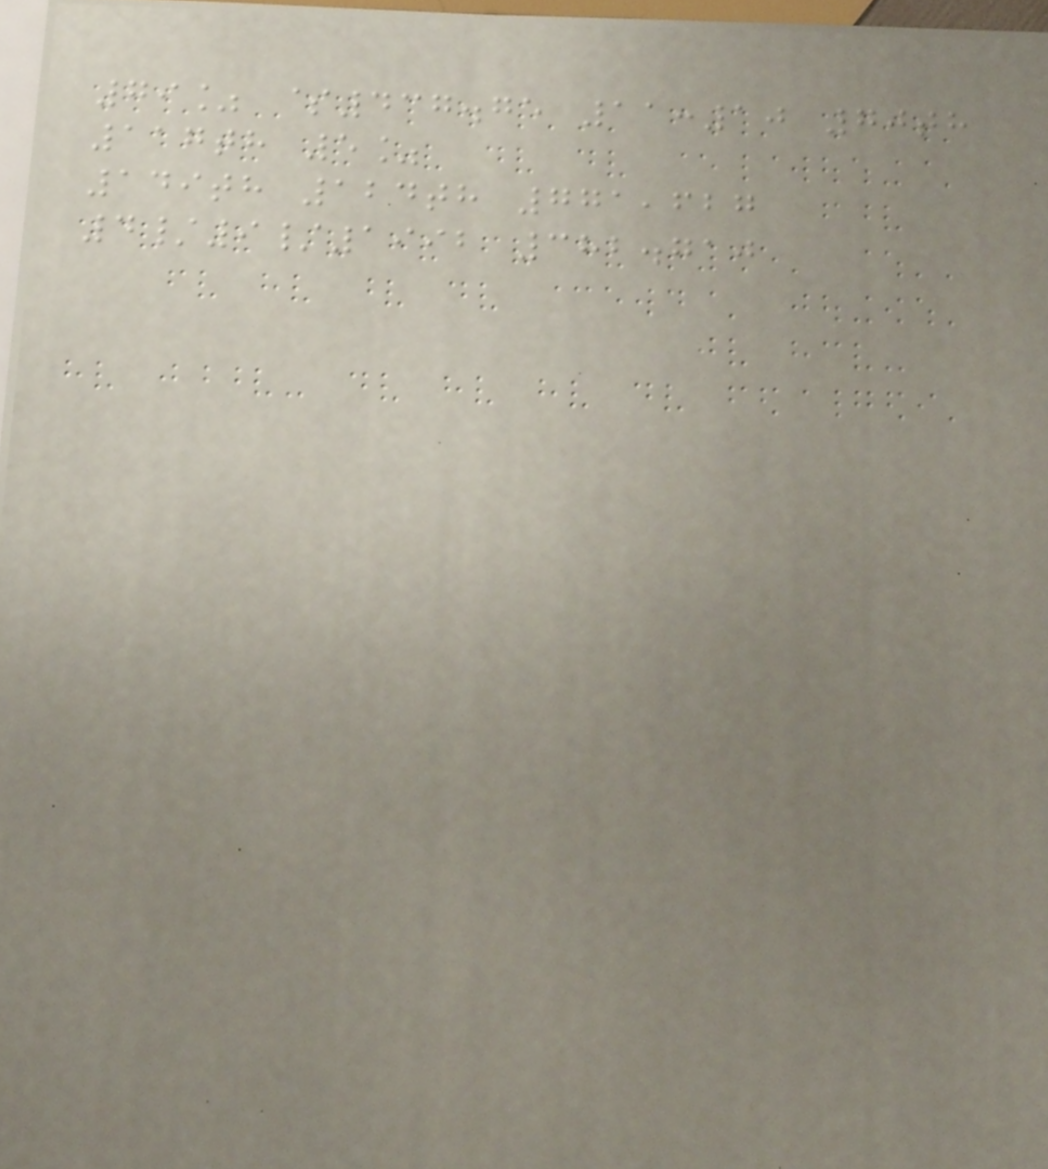79% $437.75 11:10 70th
117th 5%
149th 124th 771,627
4/9/1992 382.710
